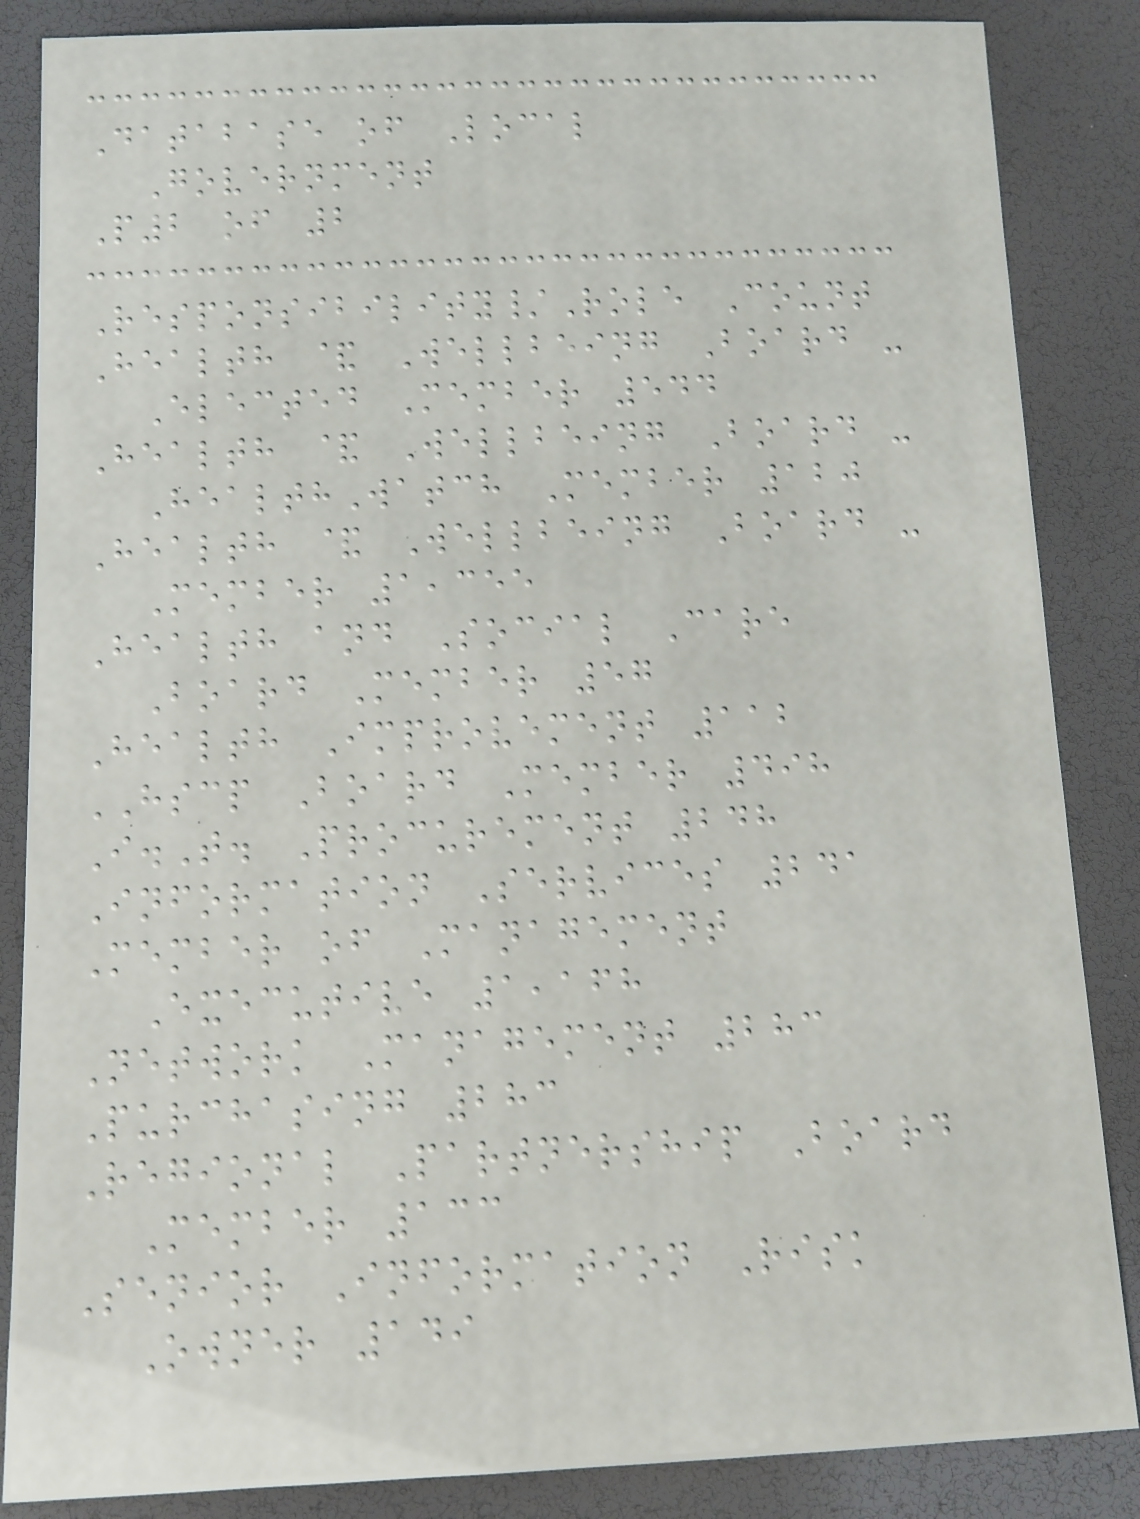Database of Local
Government
P2 of 2
Responsibility/Role Count
Health & Wellbeing Board -
Elected Member 544
Health & Wellbeing Board -
HealthWatch Member 120
Health & Wellbeing Board -
Member 1,355
Health and Social Care
Board Member 57
Health Improvement 112
HSCP Board Member 498
I.T. Procurement 248
Information Services 241
Member of Management
Executive 1,168
Network Management 283
Purchasing 283
Regional Partnership Board
Member 133
Senior Information Risk
Owner 149
